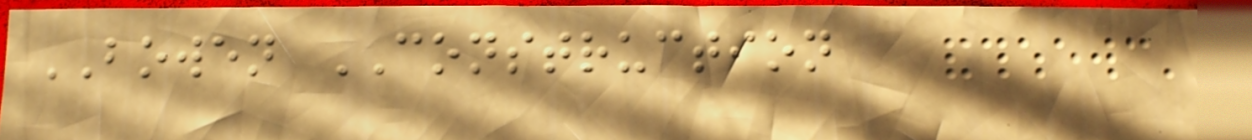BOWEN CONSTRUCTION
